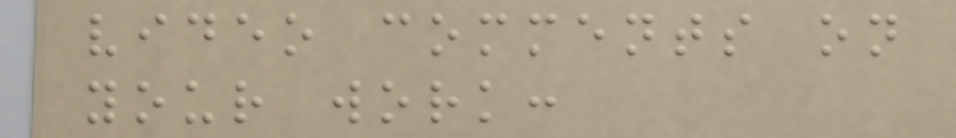video comments on
your work:
